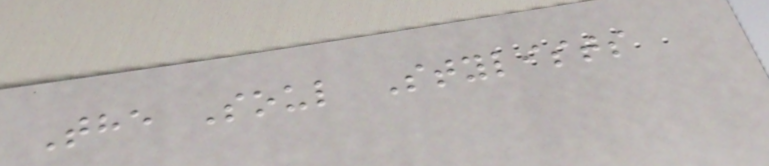The Soul Stylists
